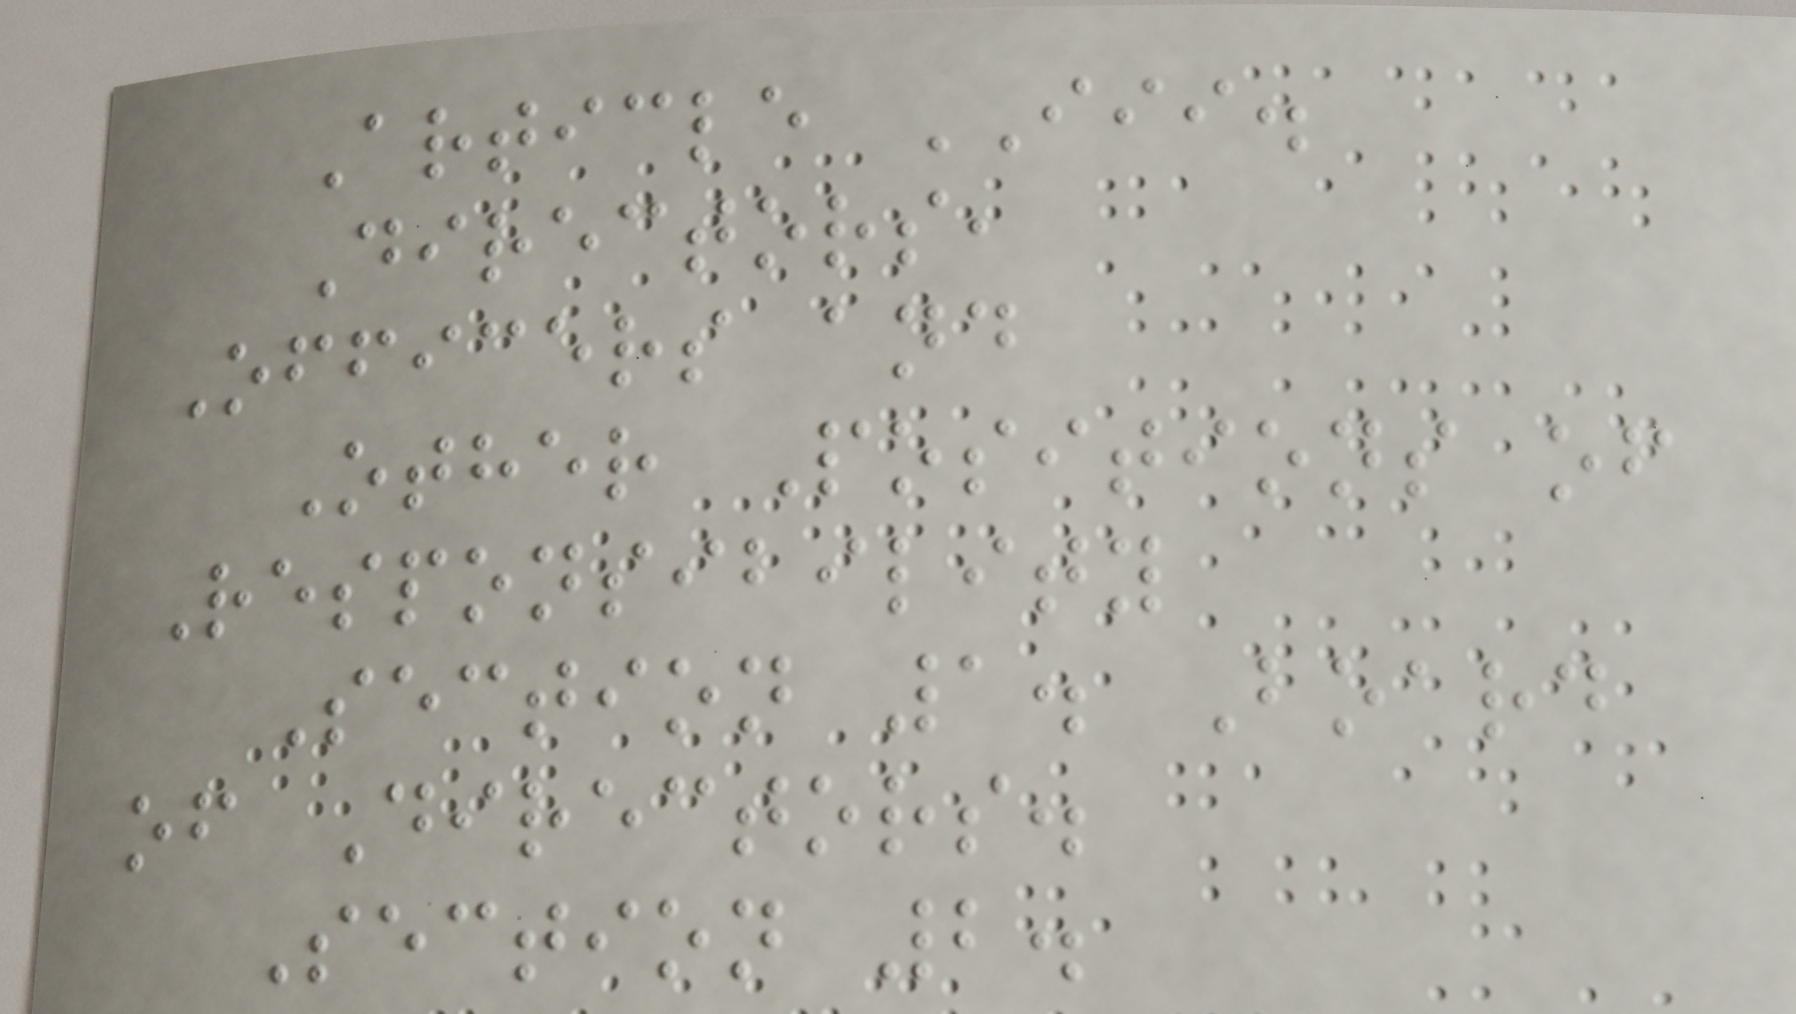Article III.
Directors,
Officers and
Other Positions of
Responsibility
Section 1. Board
of Directors.
Section 2.
